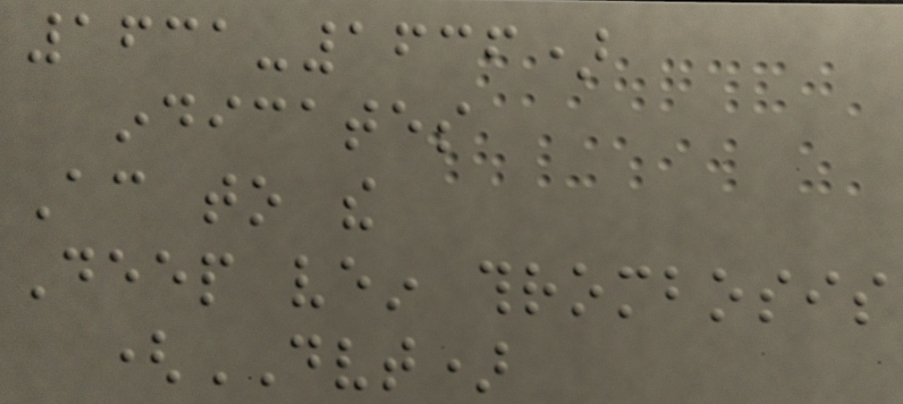1631-1636)
indicates
According to the
Deep vein thrombosis
(DVT)
